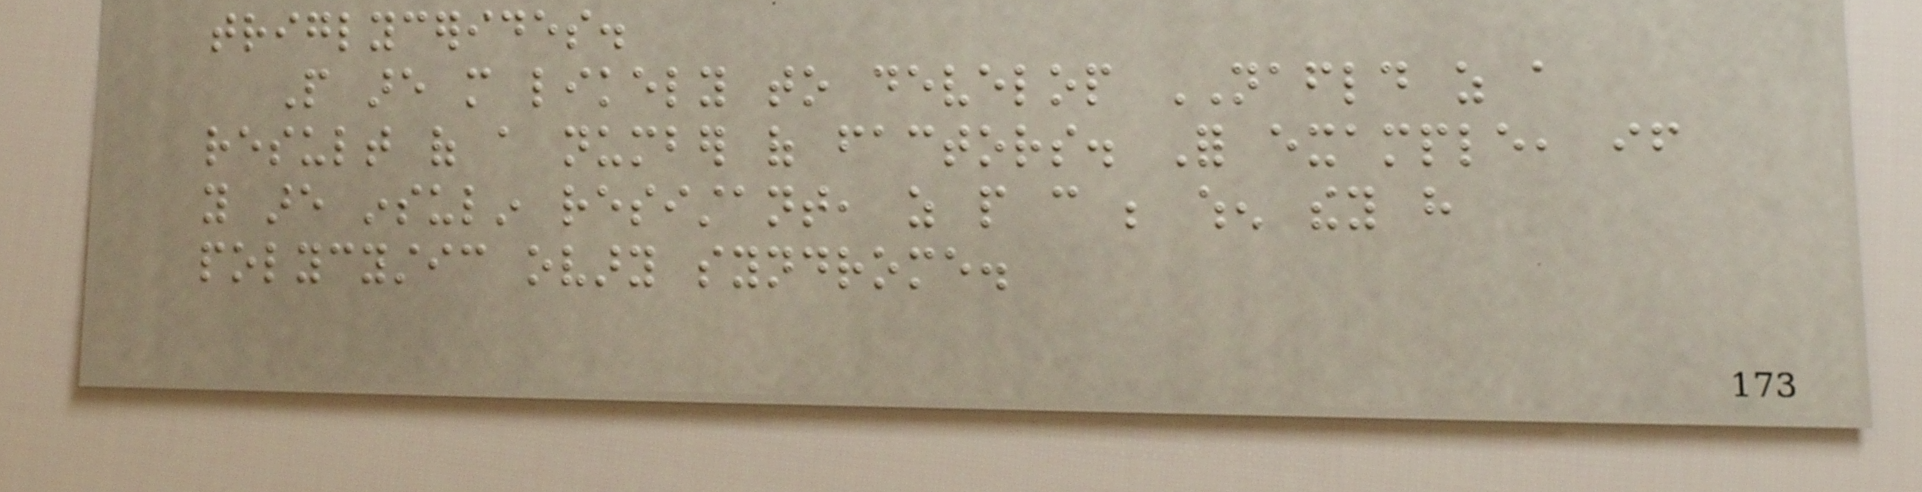triglycerides.
People are more likely to develop NAFLD as a
result of a number of factors. For example, if
you are insulin resistant, as people can be when they have
polycystic ovary syndrome.
